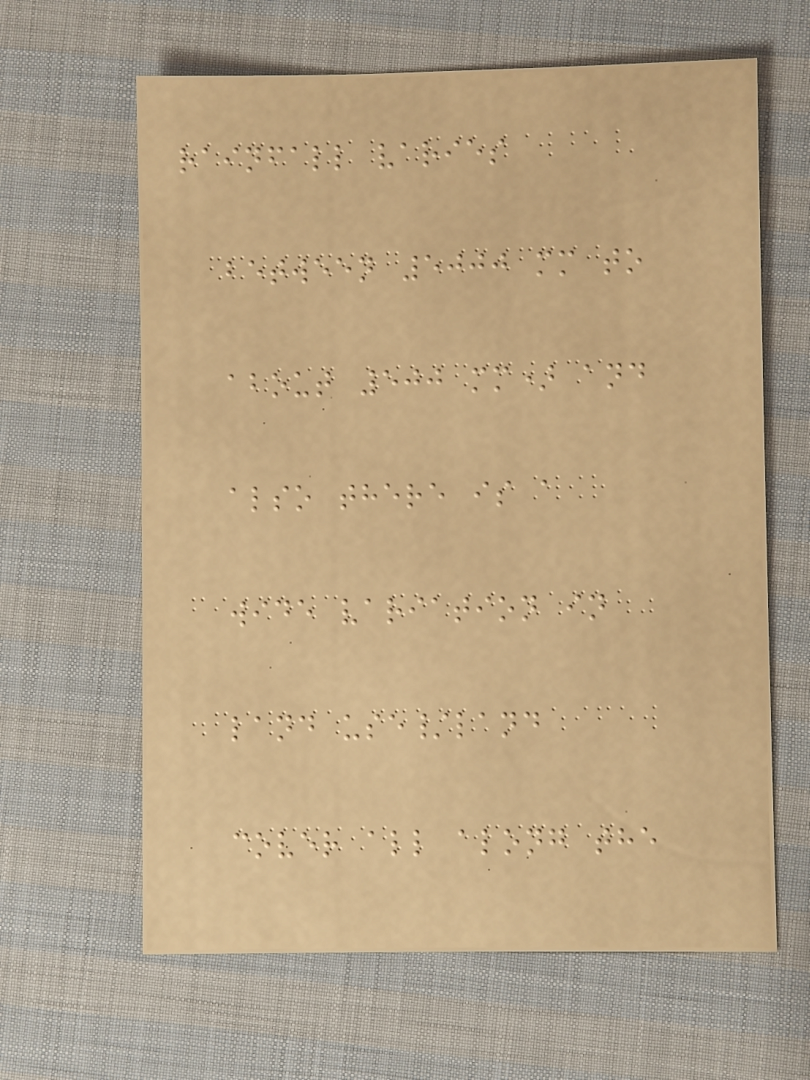rainfall varies
between 5000 mm to
about 500 mm) and
also there is a
wide variation in
land use/land
cover all along the
